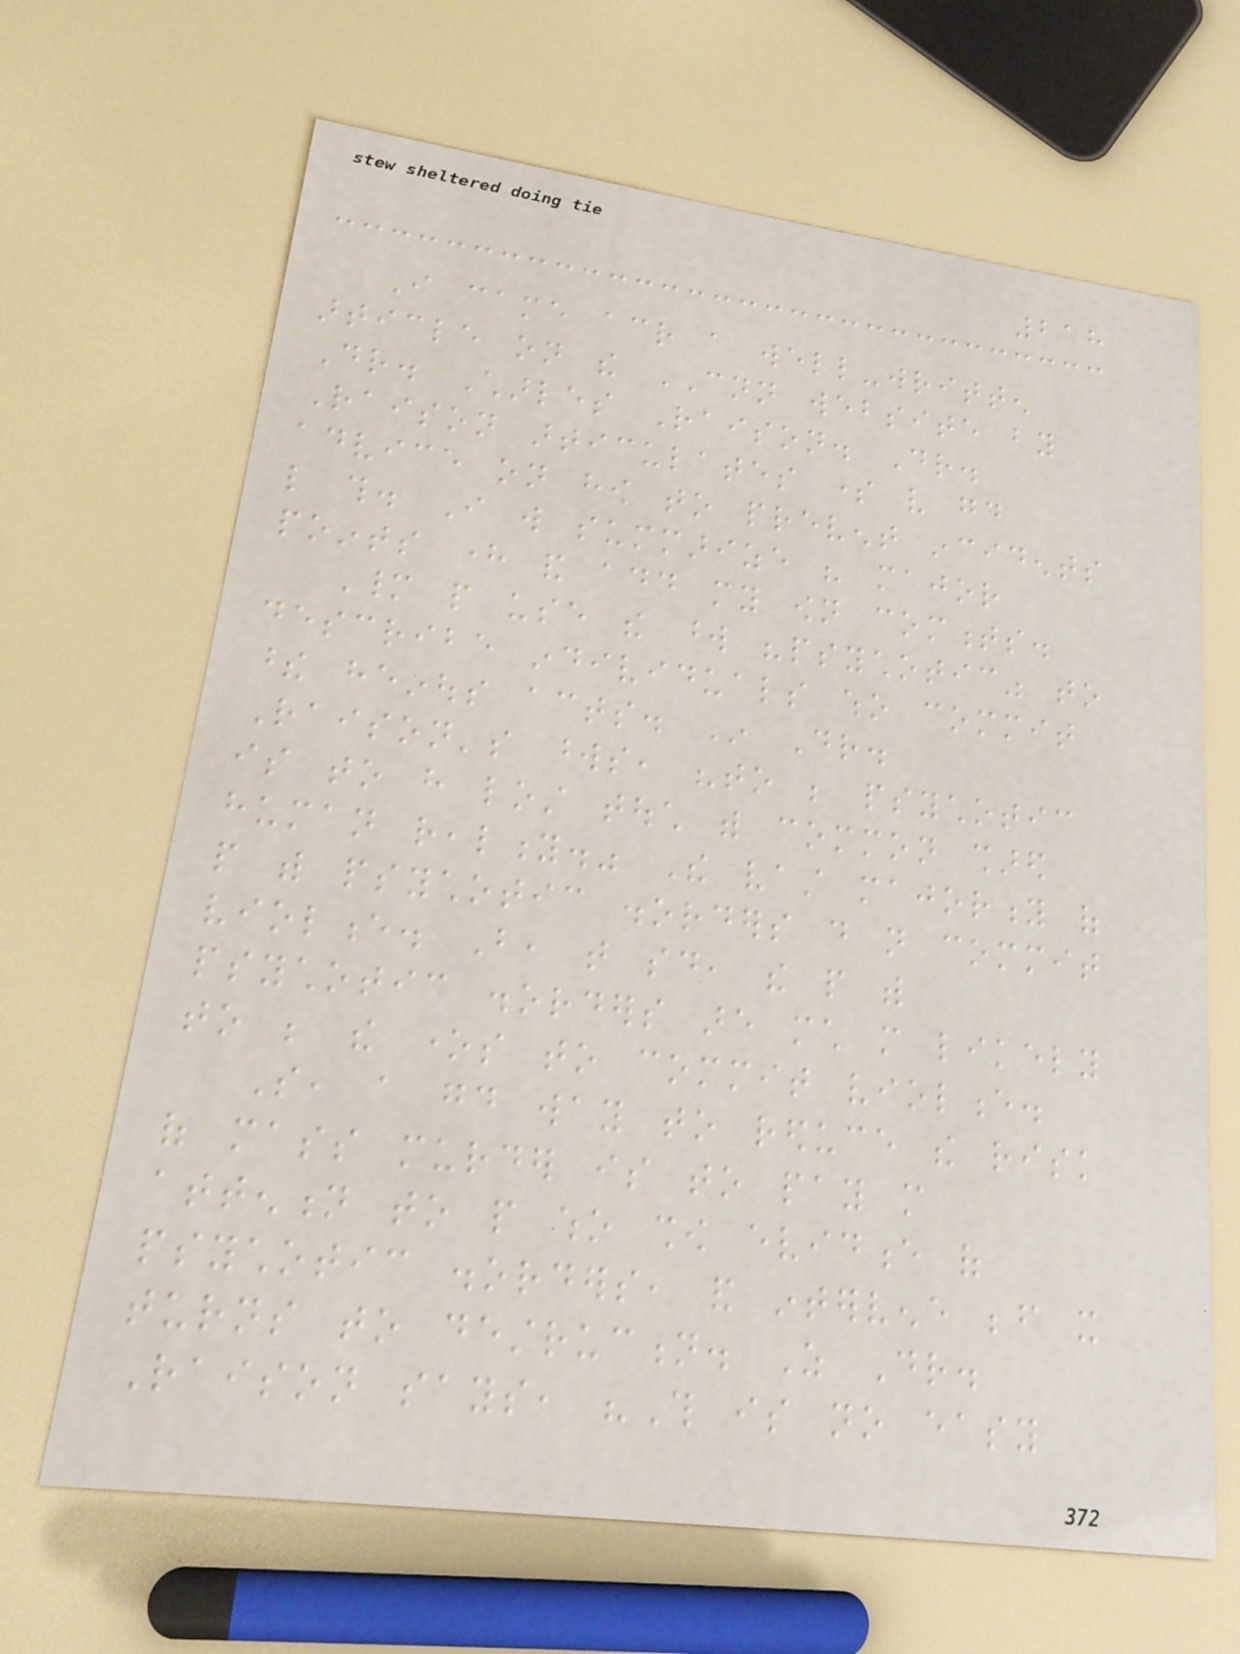218
I came across a well-written
article on the CNN website by
Dr. Charles Raison. Dr.
Raison articulates some very good
advice on how to prevent incidents
like this. I will summarize his major
points here and add my own comments.
Many people use the word "psychotic" to
describe individuals who commit
these heinous acts. In Dr.
Raison's words, "to be psychotic
is to have lost touch with common shared
human reality." The vast majority of
people with psychotic disorders do not commit
violence. But, that said, the people with
psychotic disorders are much more likely
to be the ones to commit violence.
So, a good way to reduce the risk
of mass murder is to pay more
attention to people who show evidence of
psychotic disorders, and intervene before it
turns to destruction. As Dr.
Raison says, "This is no easy
